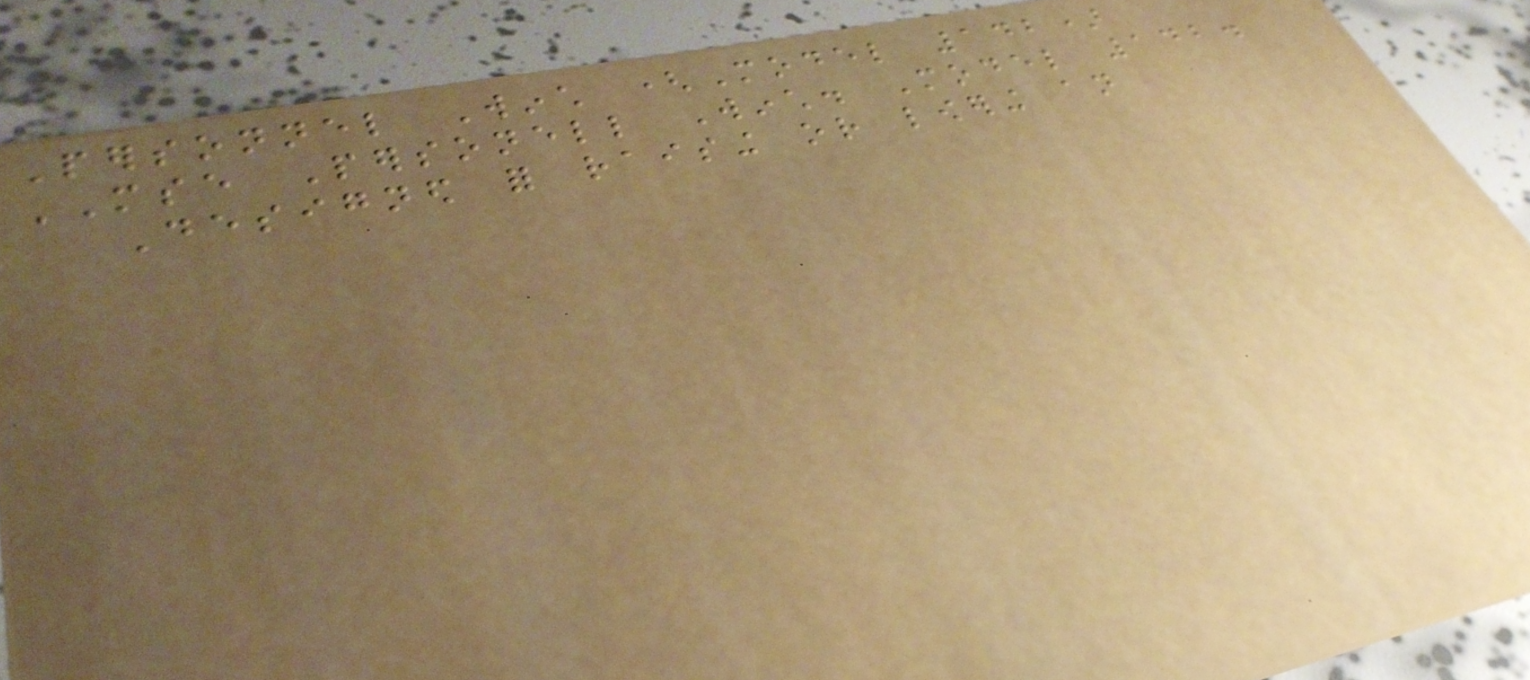Personnel Winch (Model 142)
MSE Personell Winch. Model 142.
Designed for raising or lowering an
